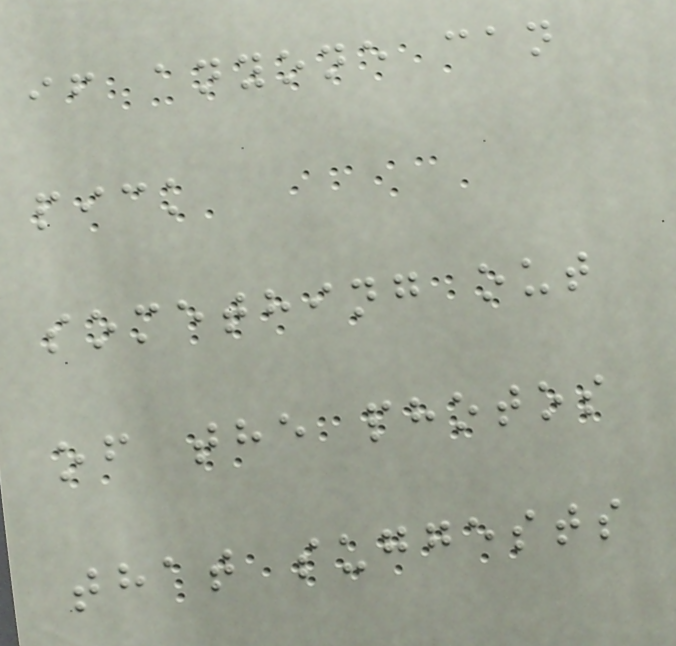if anyone can
pick
something out
of the photos
that suggests
